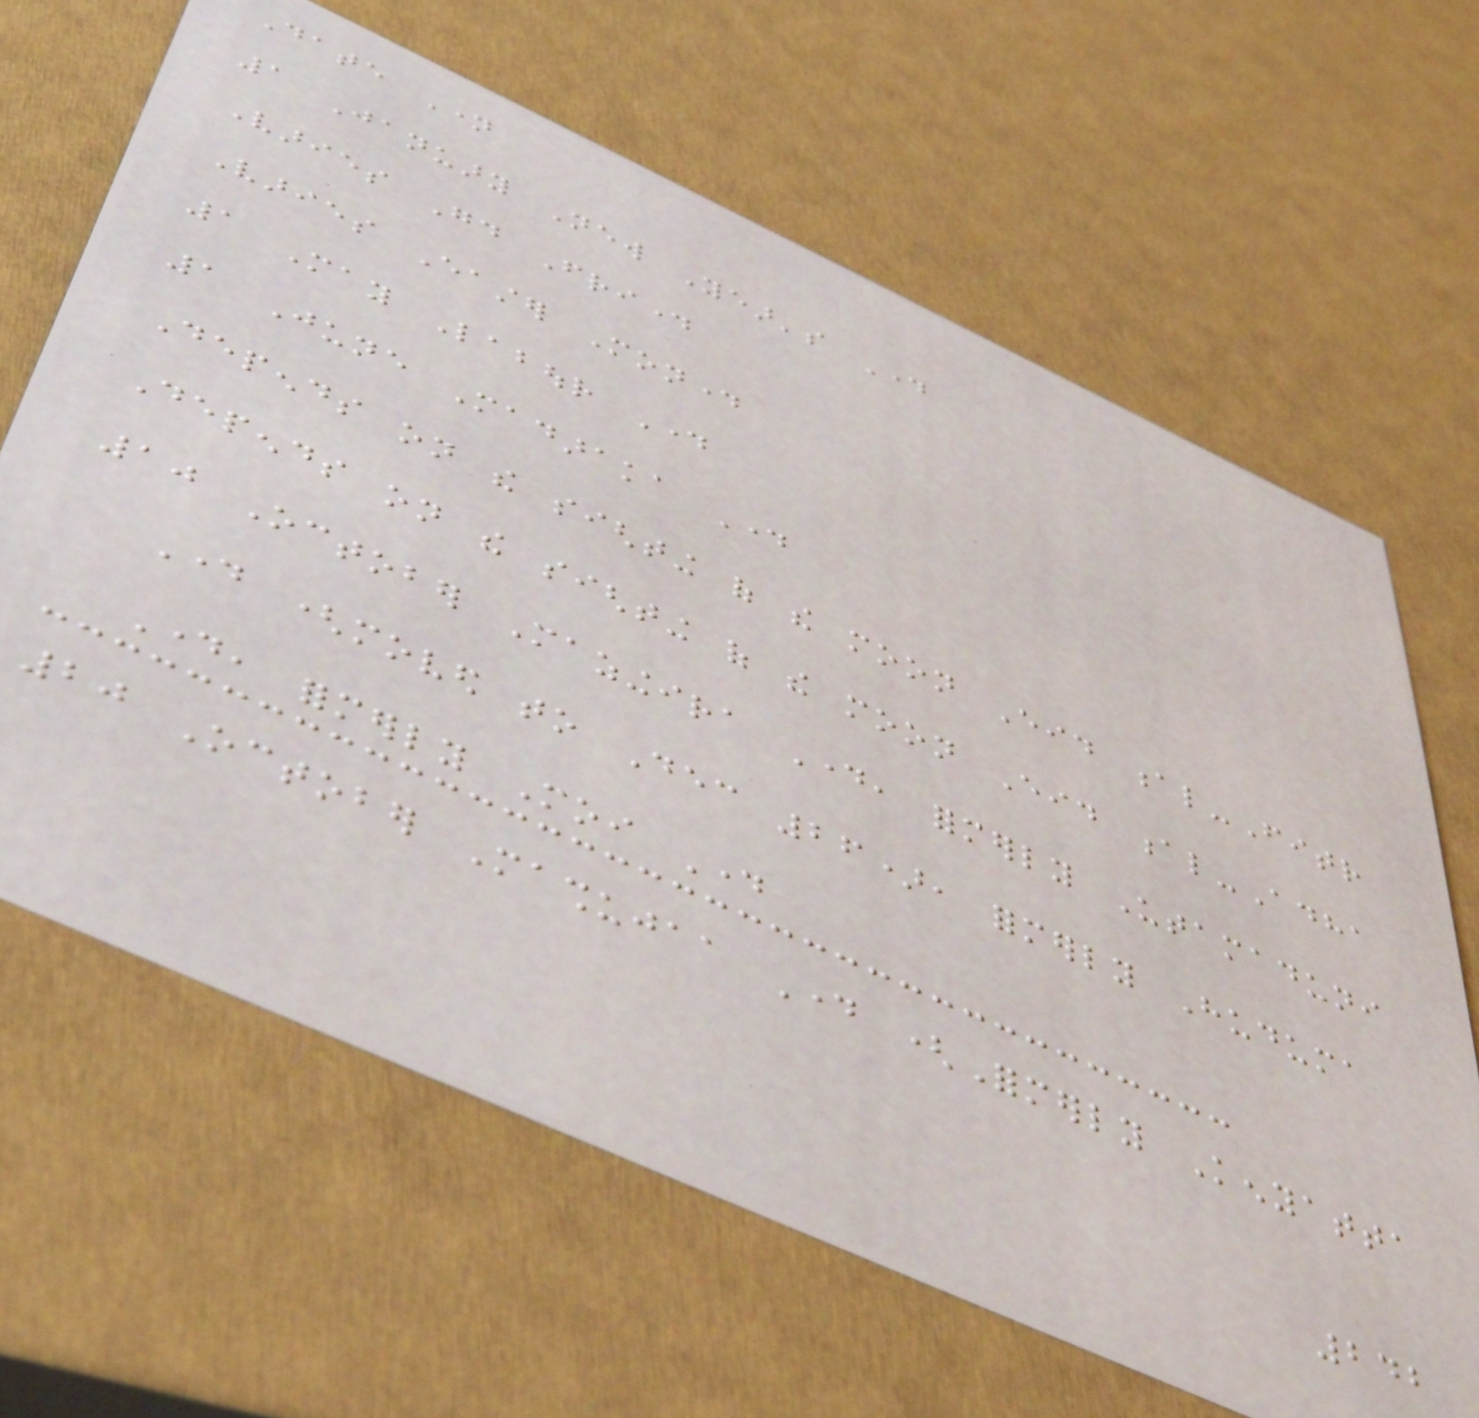Date Name
1 January New Year's Day
Varies Good Friday
Varies Easter Monday
1 May Labour Day
1 June Madaraka Day
Depends on the sighting of the moon Eid al-Fitr
Depends on the sighting of the moon Eid al-Adha
10 October Mazingira Day, formerly Utamaduni
Day (moved to Dec 26), formerly Huduma
Day, formerly Moi Day
20 October Mashujaa Day (Formerly Kenyatta
242
